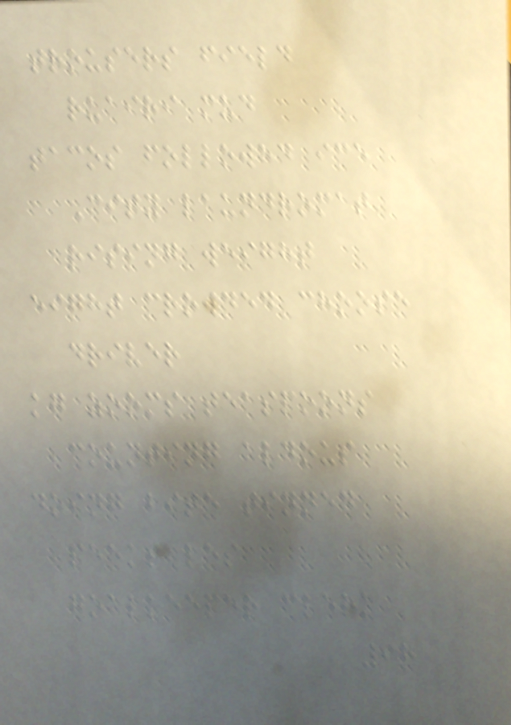trousers field
ruairi mud
tacos followed ice
City laundromat
rising weight
eight crowded choose
driver
kg zooms teaspoons
counting aldous
doing bite tinned
peeks les
goalkeeper clerk
98
